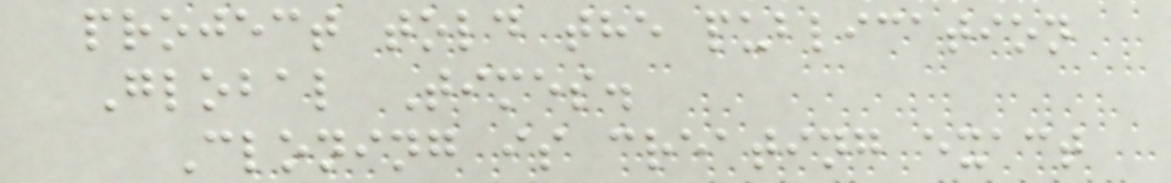project told the publication
Global Times.
Cloning is creating exact
